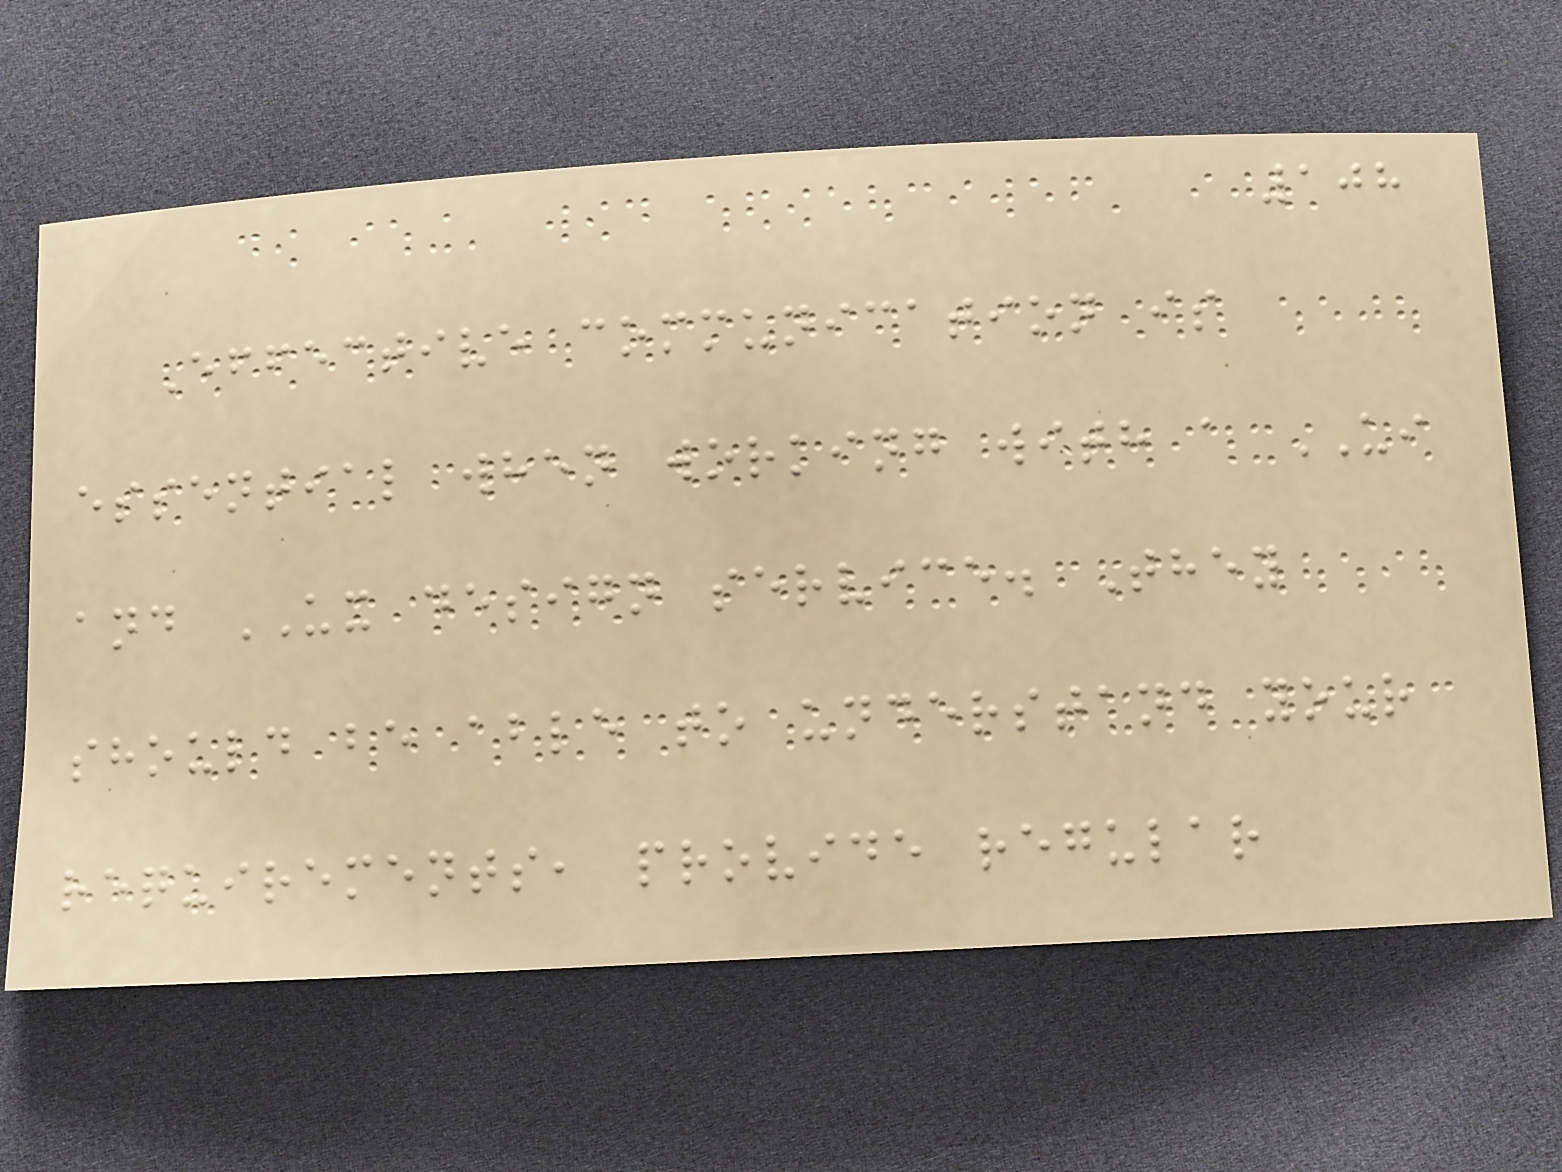108
Effective communication is
essential when working with a UI
and UX design service. They
should be able to understand your
requirements, provide regular
